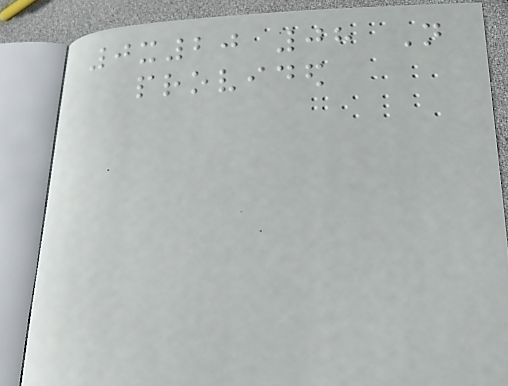0x20 08 Not
provided
